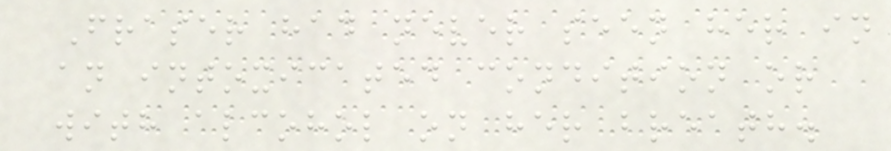Fraser had never seen her in
an intoxicated condition or
with alcohol on her breath.
